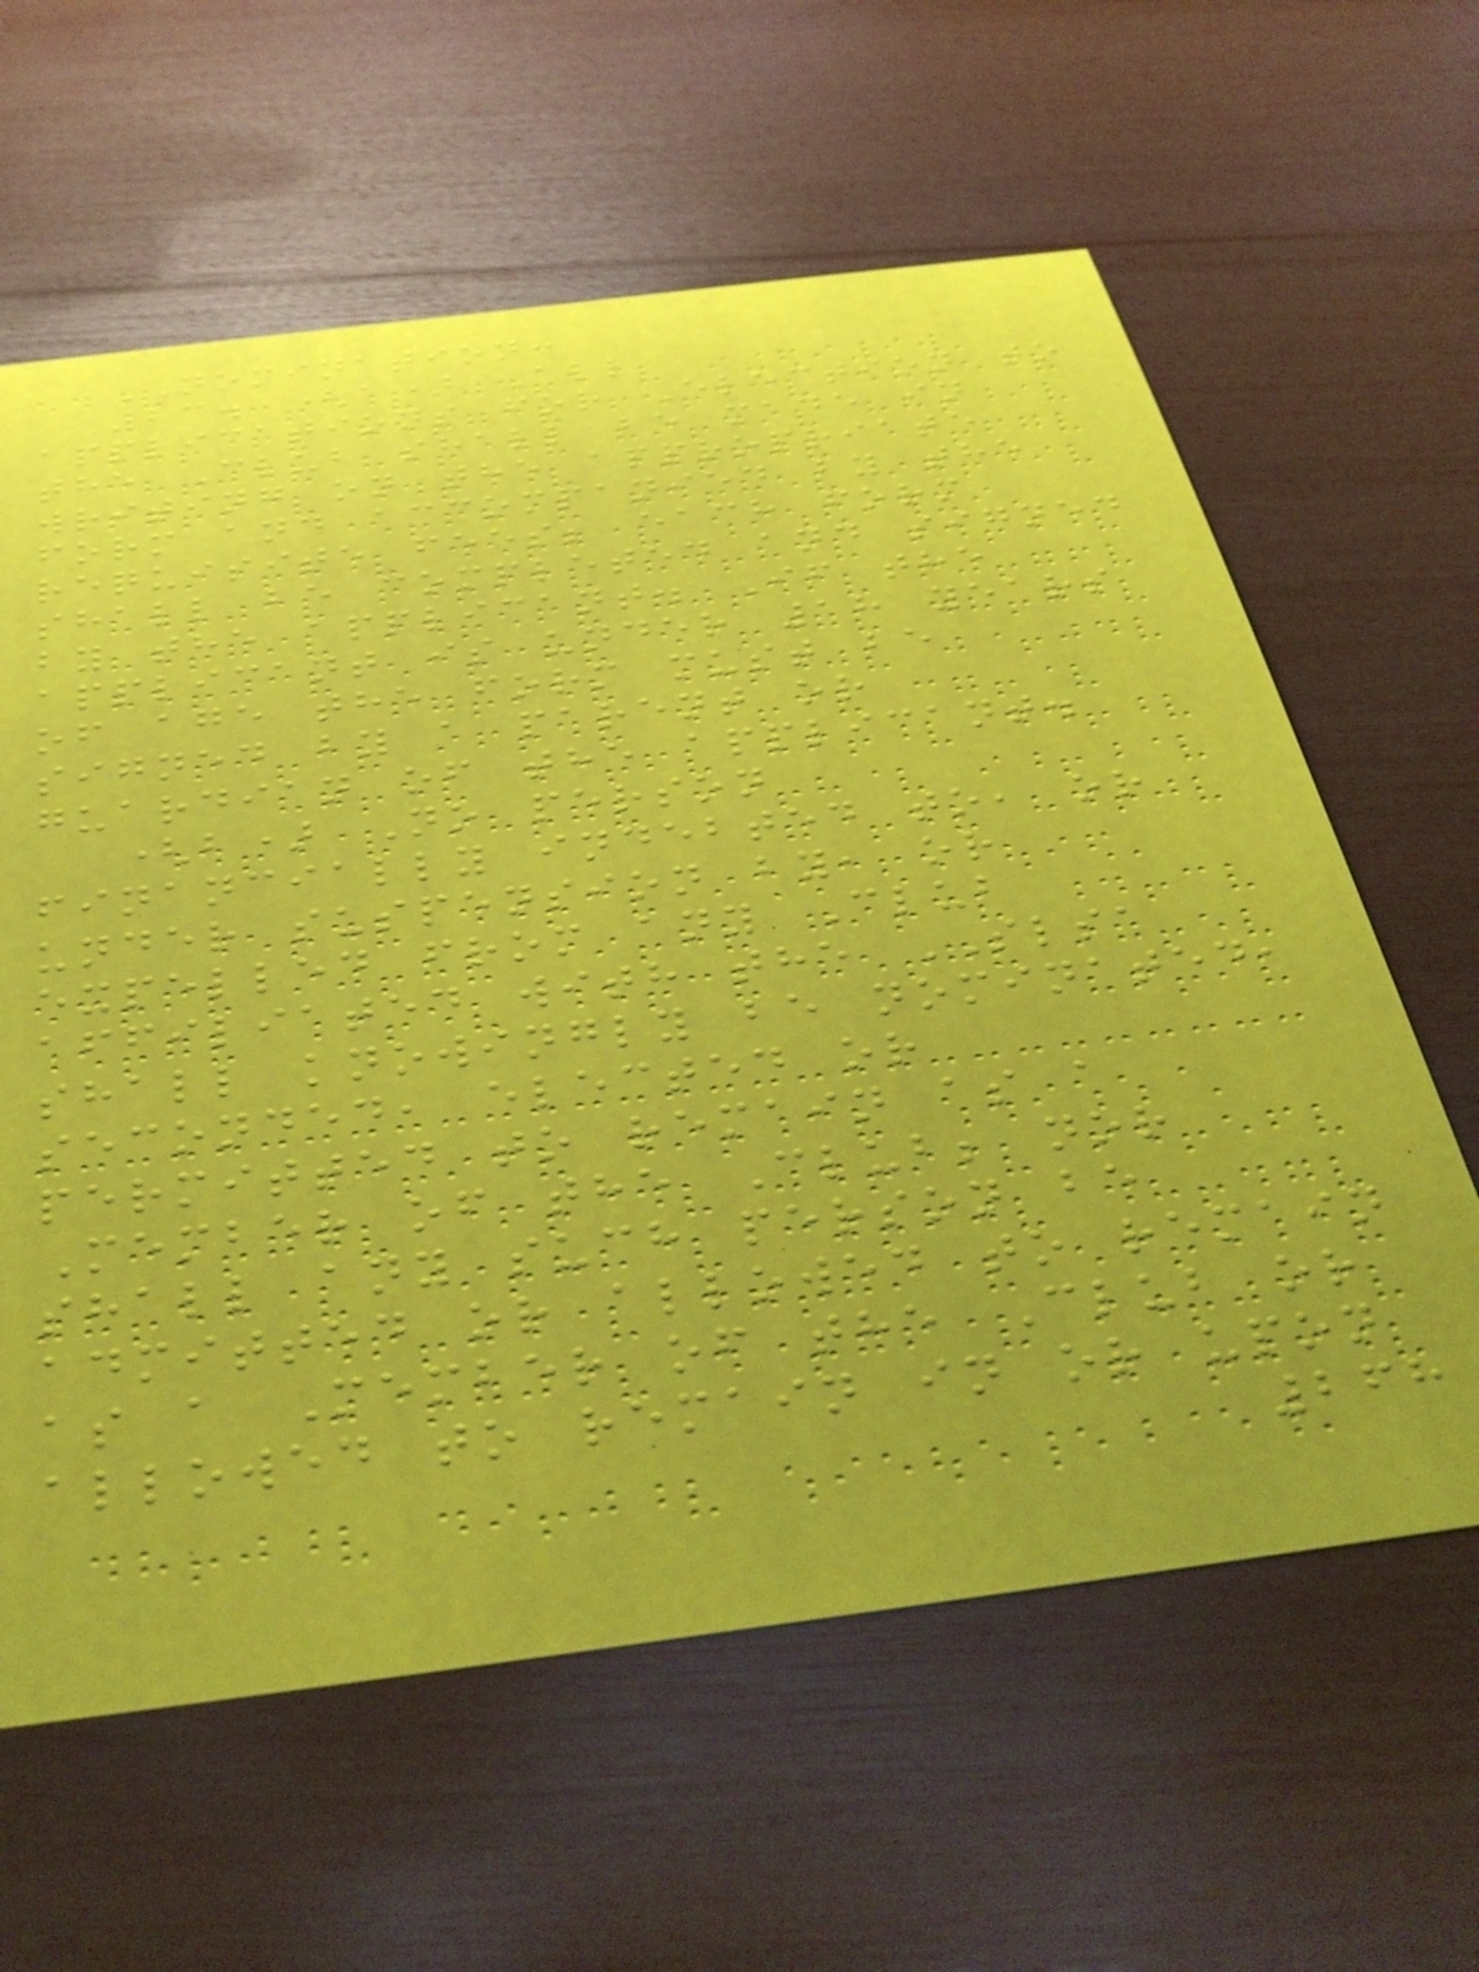NOMINATION:
23. (a) All
applications for Election to
the Club shall be made in
writing on the appropriate
form and accompanied by the
requisite fees; each form
shall be completed and signed
by the applicant. If the
applicant is under 18 years
of age the form must be
signed by a parent or
guardian of the applicant.
(b) No person
financially indebted to, or
under suspension by, or
expelled from any Club
affiliated with the SLSA
shall knowingly be nominated,
seconded, elected or
permitted to remain as a
Member of the Club; nor
shall any such person be
admitted or allowed to remain
as a Member of the Club or
allowed to remain in or upon
268
